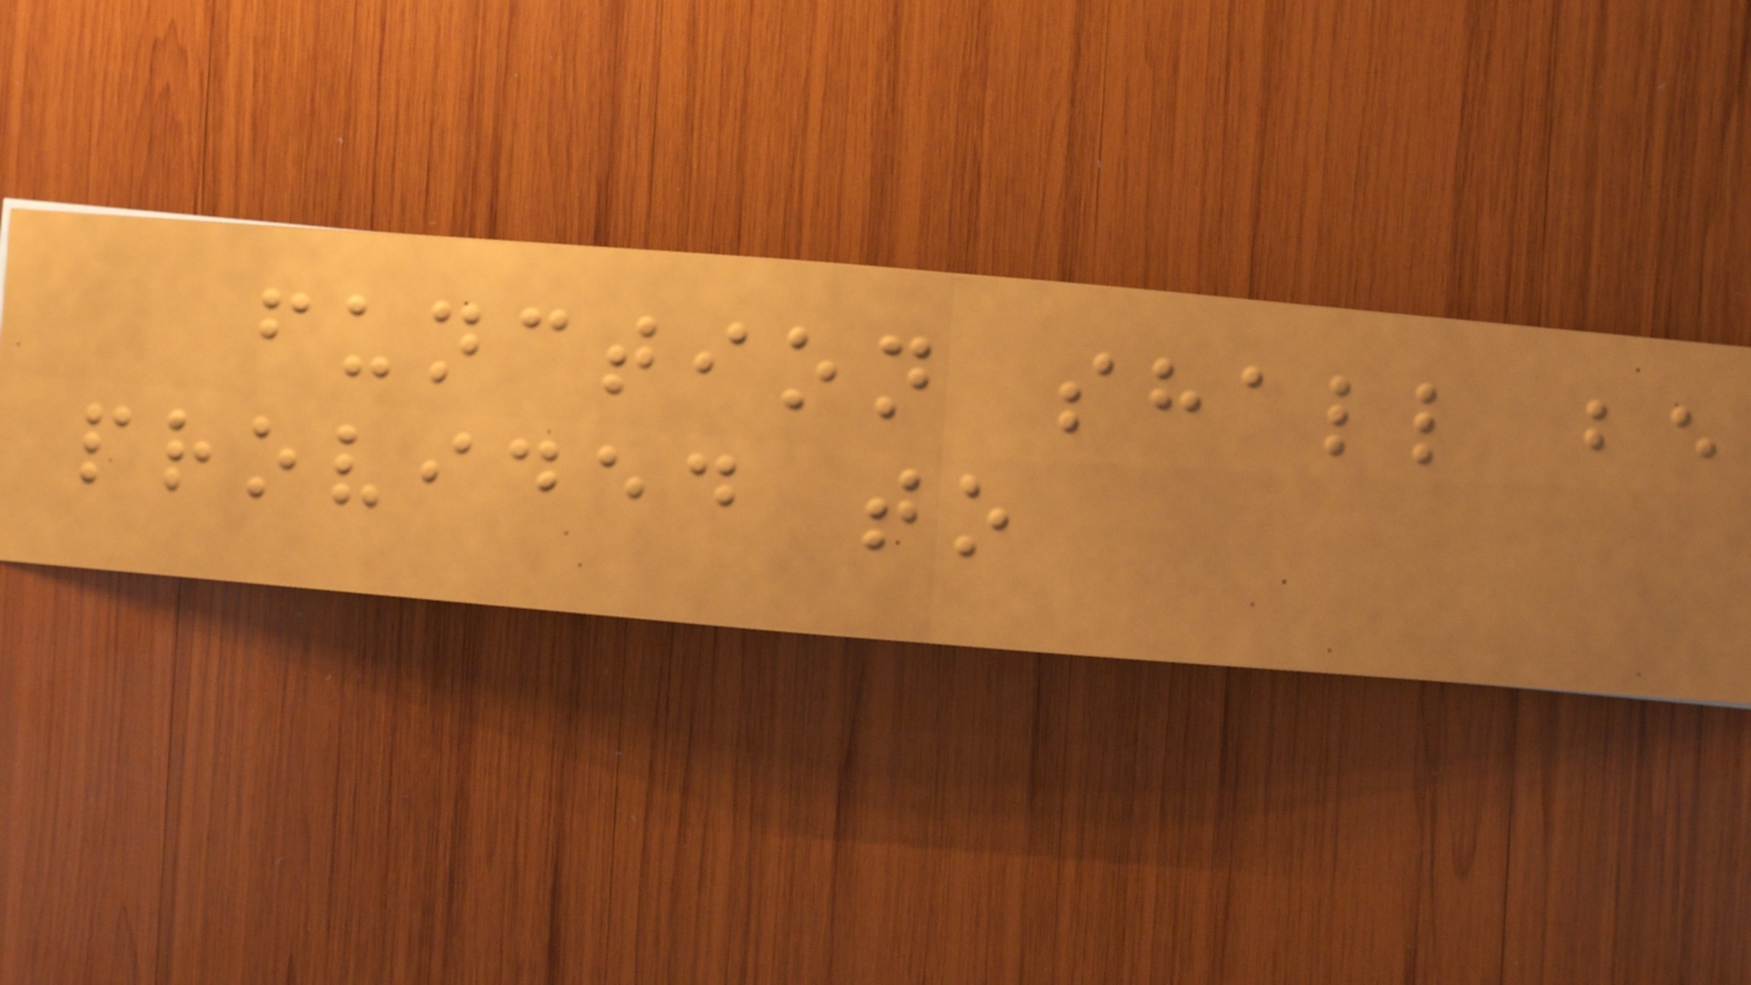function shall be
provided to
